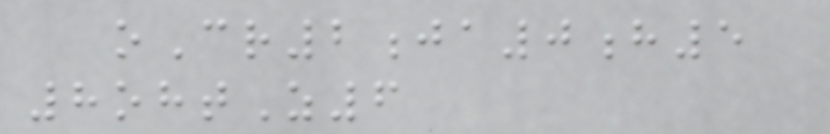oCr2ja0h5
8ohtZ6
